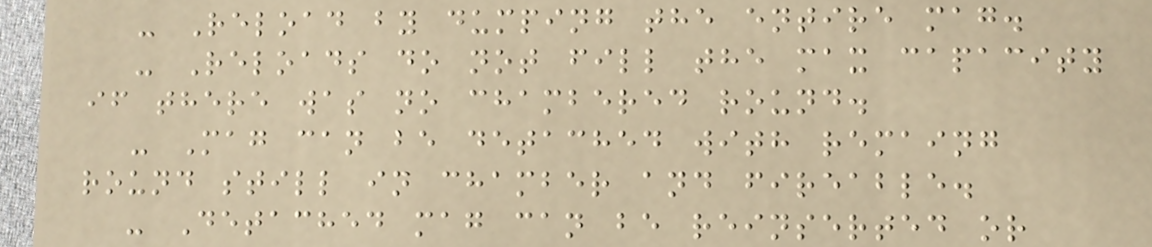- Reload by dumping the entire mag.
- Reloads do not fill the max capacity
if there was no chambered round.
- Mag can be detached with remaing
round still in chamber and fireable.
- Detached mag can be reinserted or
